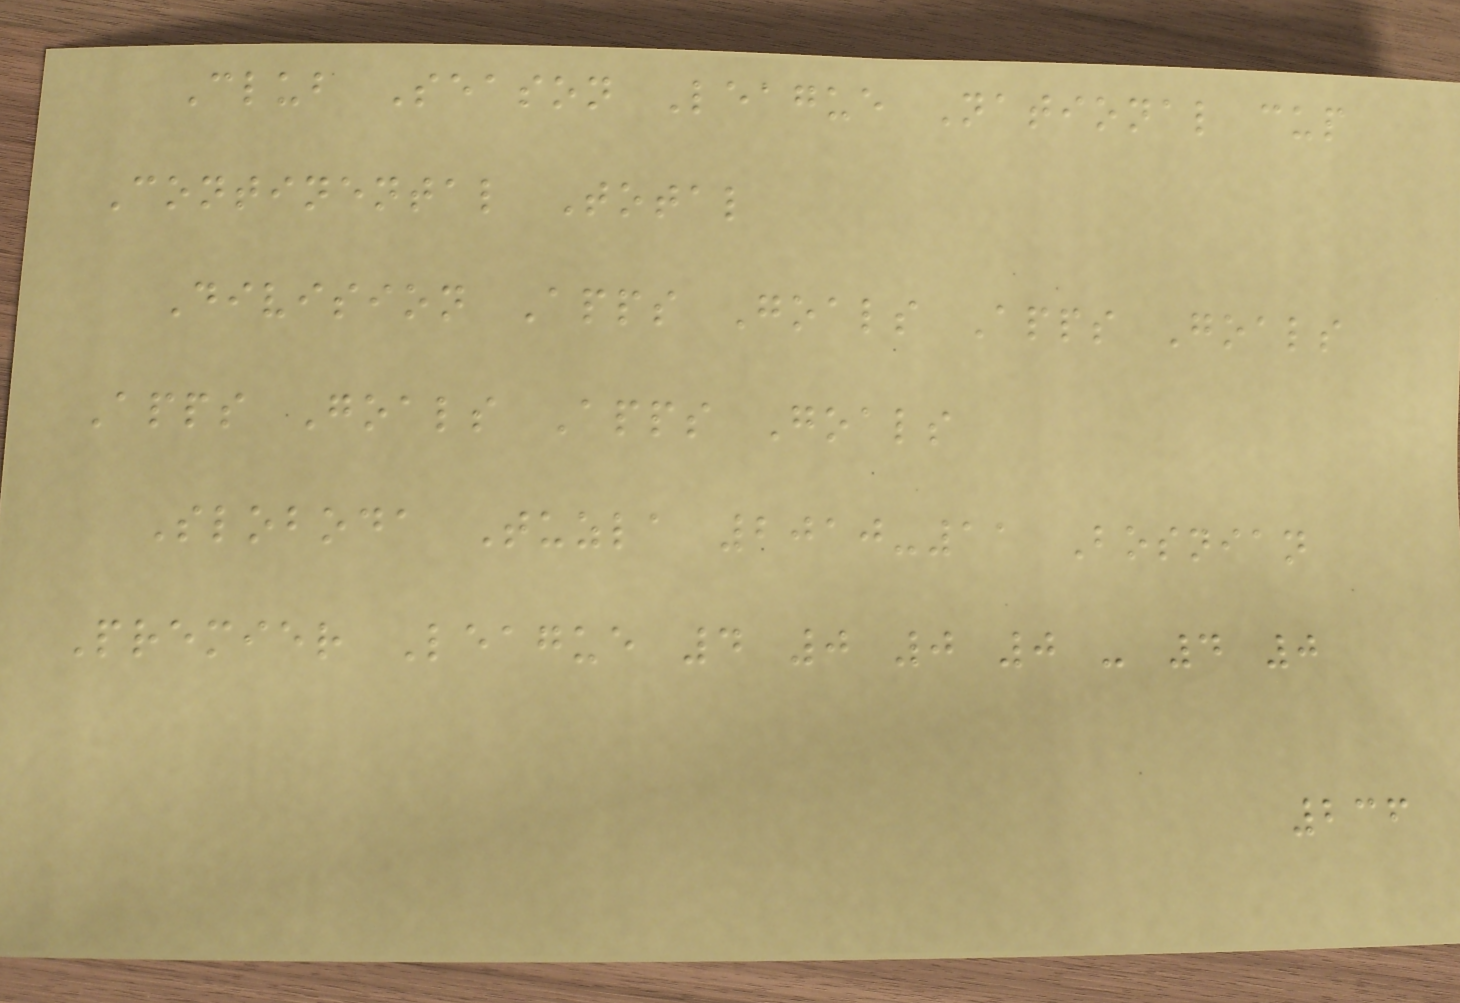Club Season League National cup
Continental Total
Division Apps Goals Apps Goals
Apps Goals Apps Goals
Sloboda Tuzla 2010-11 Bosnian
Premier League 4 0 0 0 - 4 0
236
